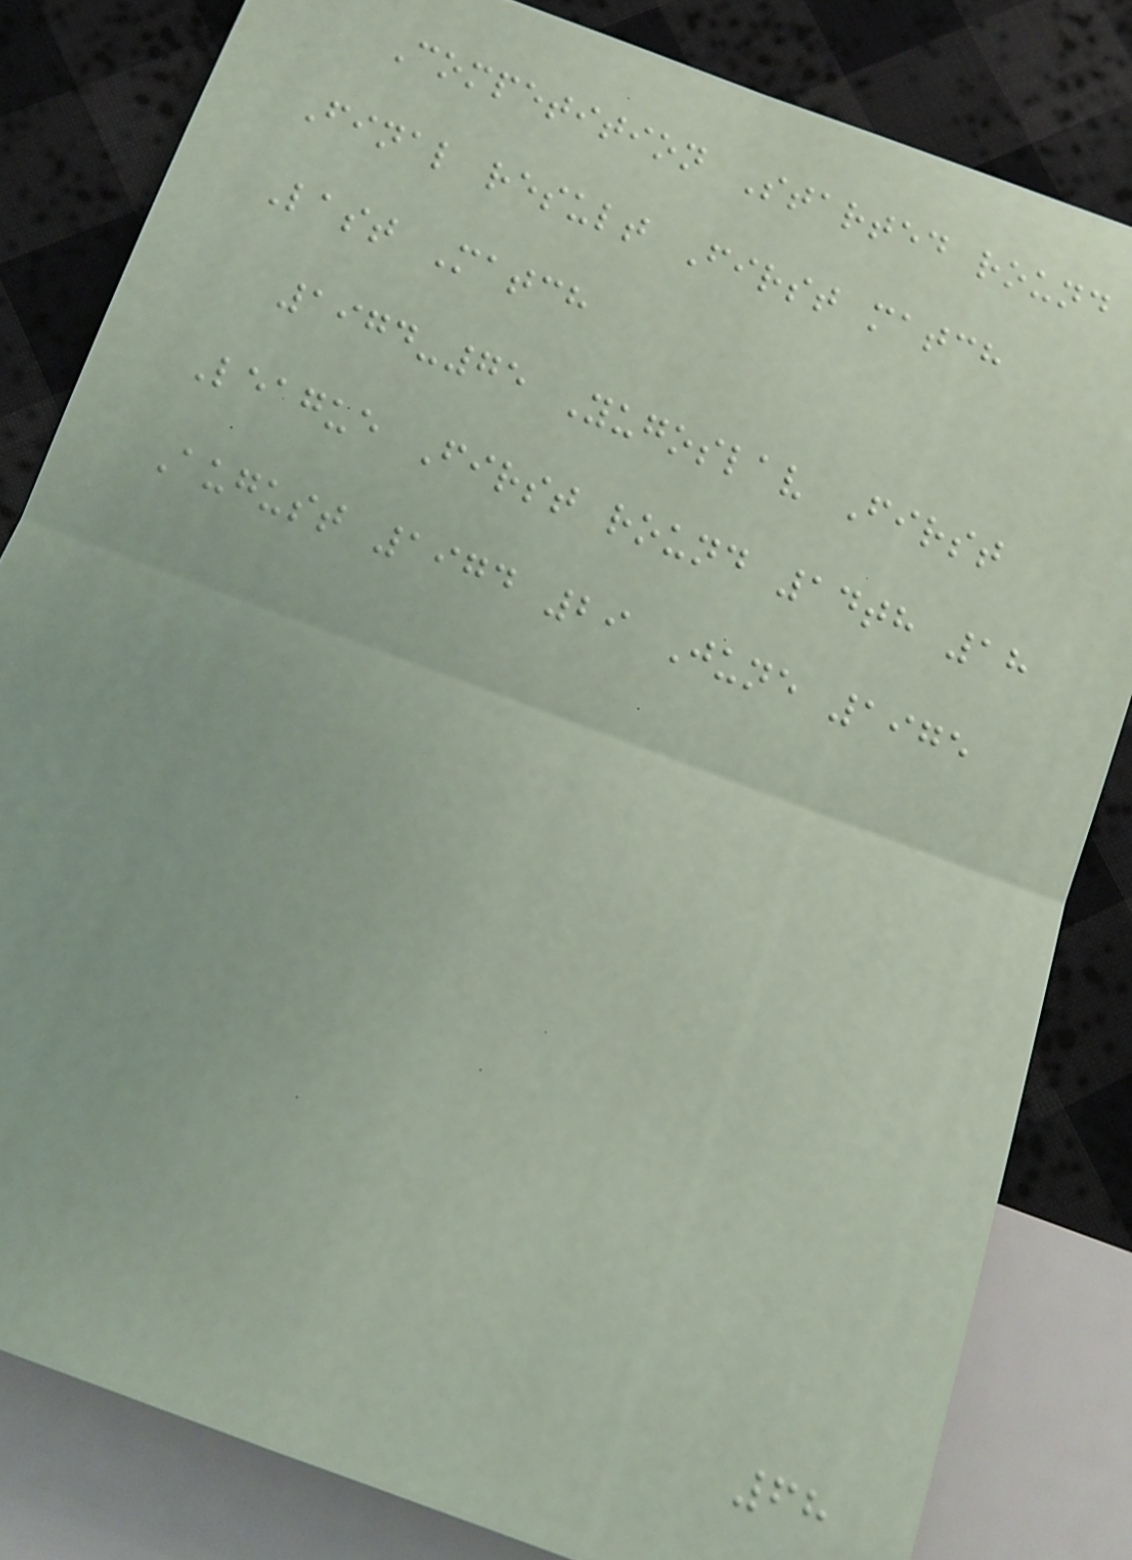Competition Started round
Final result First match
Last Match
1974-75 Yugoslav First
League First round 14th 18
August 1974 29 June 1975
68
